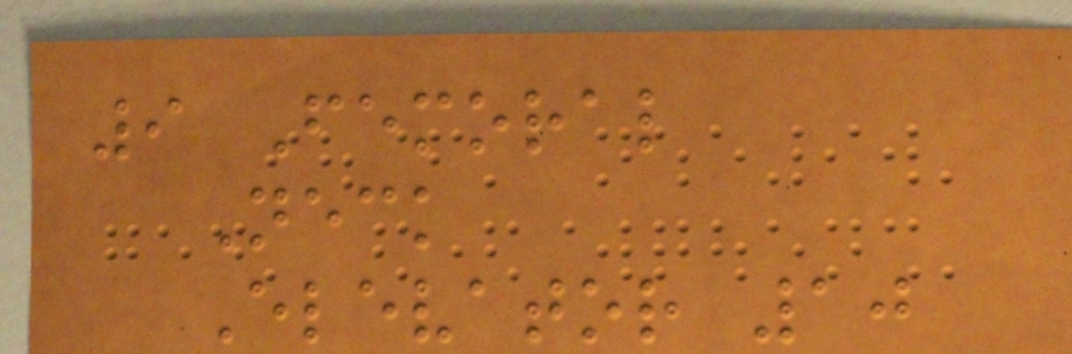9 Femoral
Neck
Elevator 10
